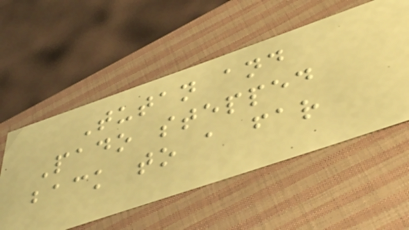Tutan and
Pado stepped
back to a far
